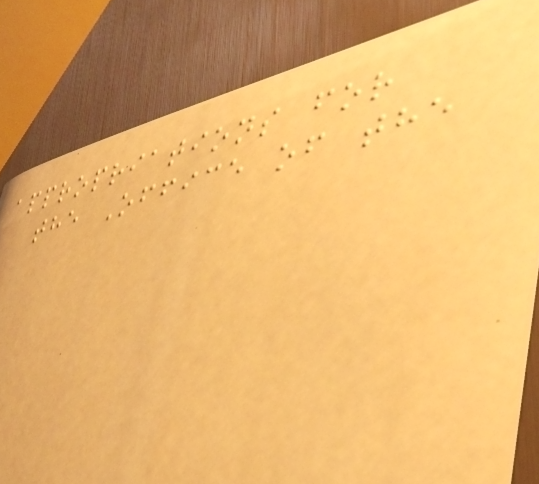appropriations for
the Office of the
